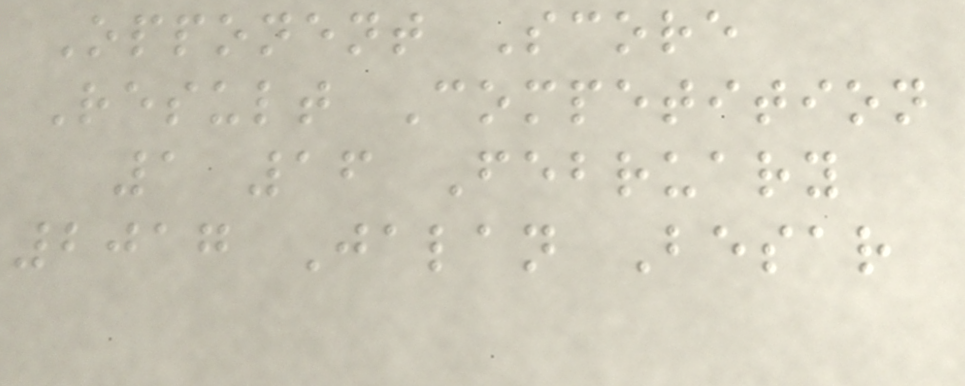Opponent Score
Result Competition
1 16 February
2017 Jalan Besar
